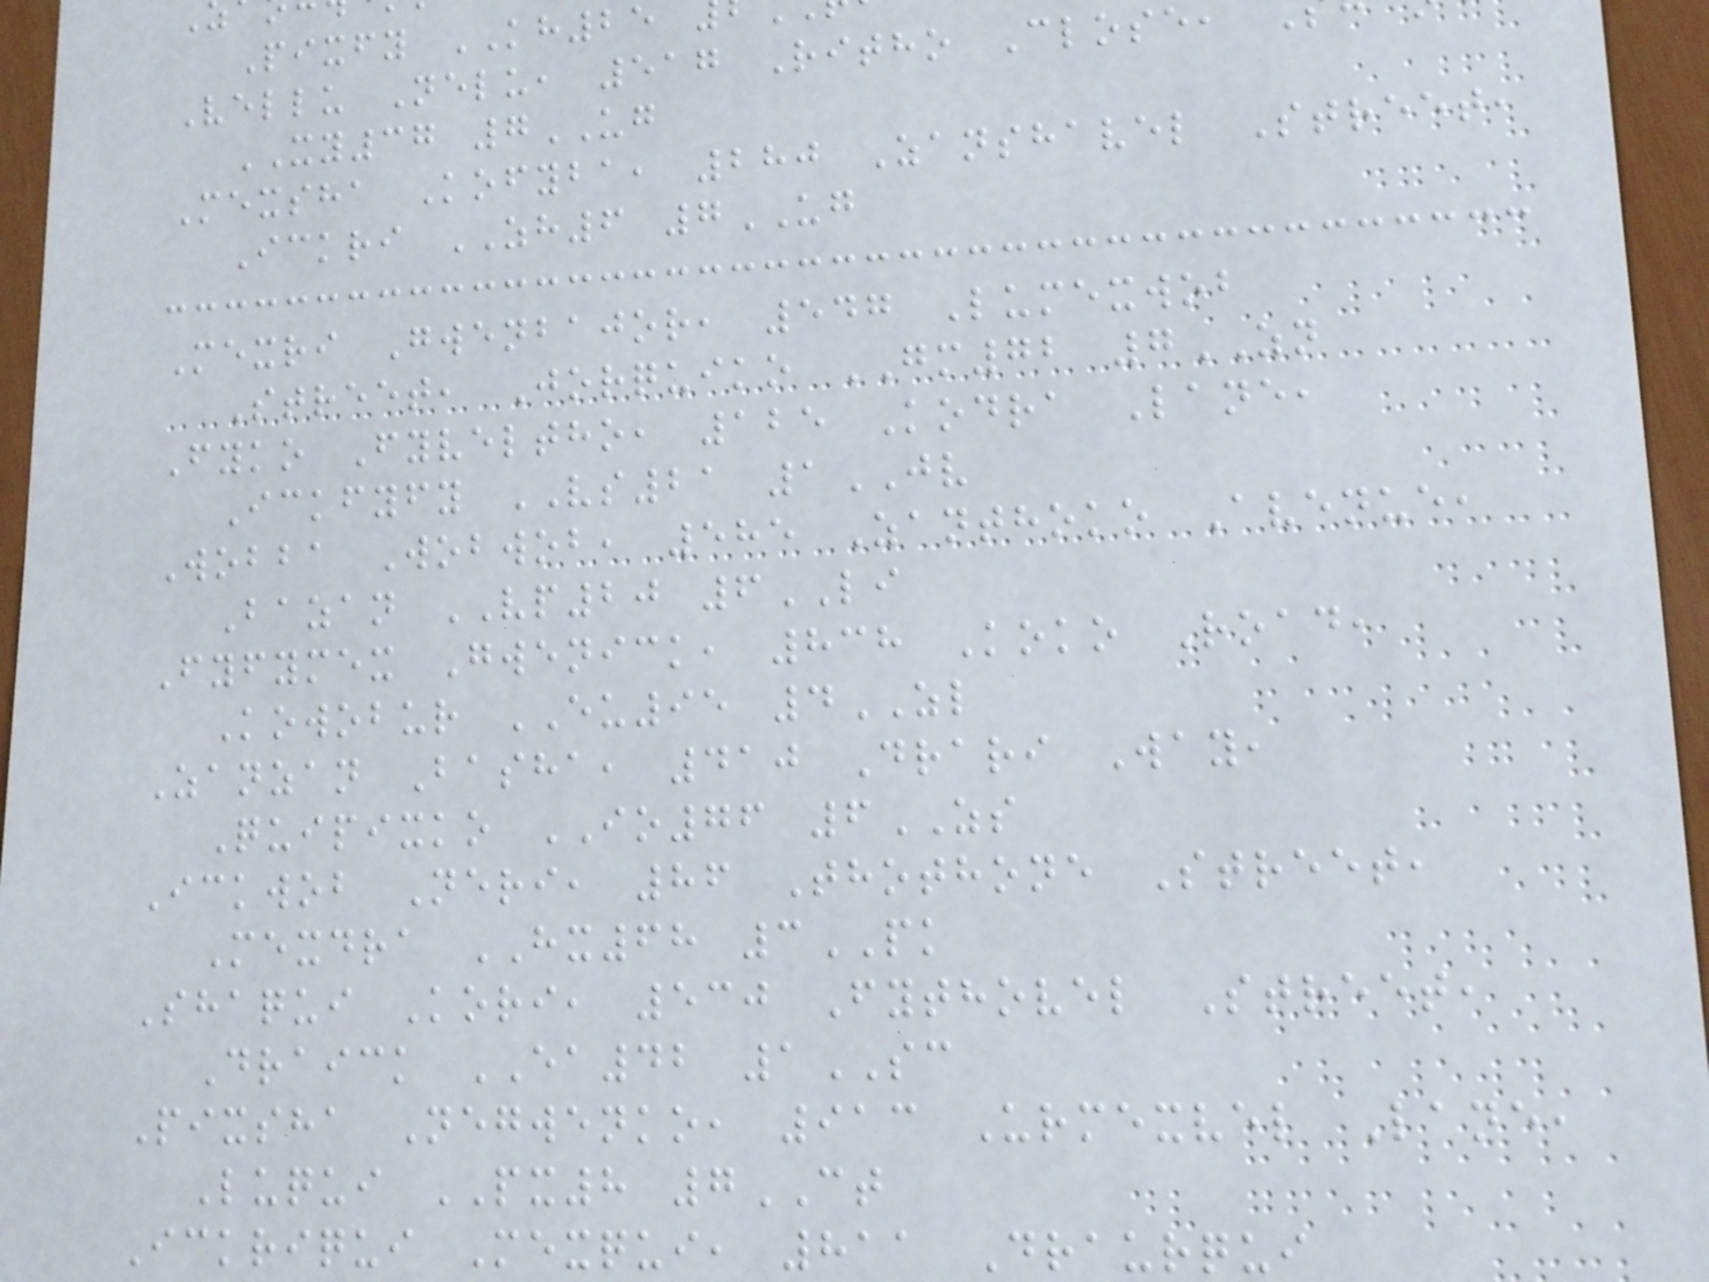Pixfy KH25
Vellu Nelu, 517 Ritho Close,
XY37 7UG
Mexsha Kofyba, 280 Zanshavel Street,
Ickri ZH6 7UG
Mexri Gwenbajor, 547 Lumexwob
Street, Jorquiko GM72 7ZN
Fyko Fyveltho, 125 Kodra Lane,
Ickfyfy VS21 1JV
Wobba Wobwob, 585 Zanthoko Avenue,
Bazan VP20 6LI
Fyfymex Gwenick, 838 Koko Road,
Kowobur EU95 4ZL
Zanzan Basha, 410 Drari Way,
Quipixko IO76 6ZS
Ickwob Neri, 86 Thothone Street,
Mexdra HX68 3PK
Shaqui Kori, 530 Fythovel Street,
Draick EA42 1SC
Pixsha Negwenko, 913 Urmexvel Lane,
Luqui PX8 7CT
Ickriqui Mexqui, 811 Draurqui
